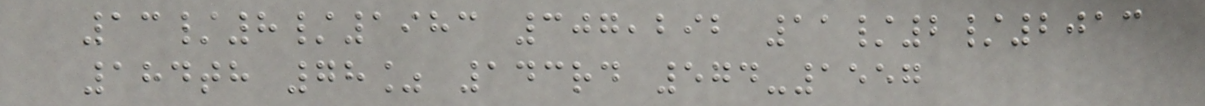13/8/1983 307,292 11/2/2013
184th 78% 143rd 574-1557
